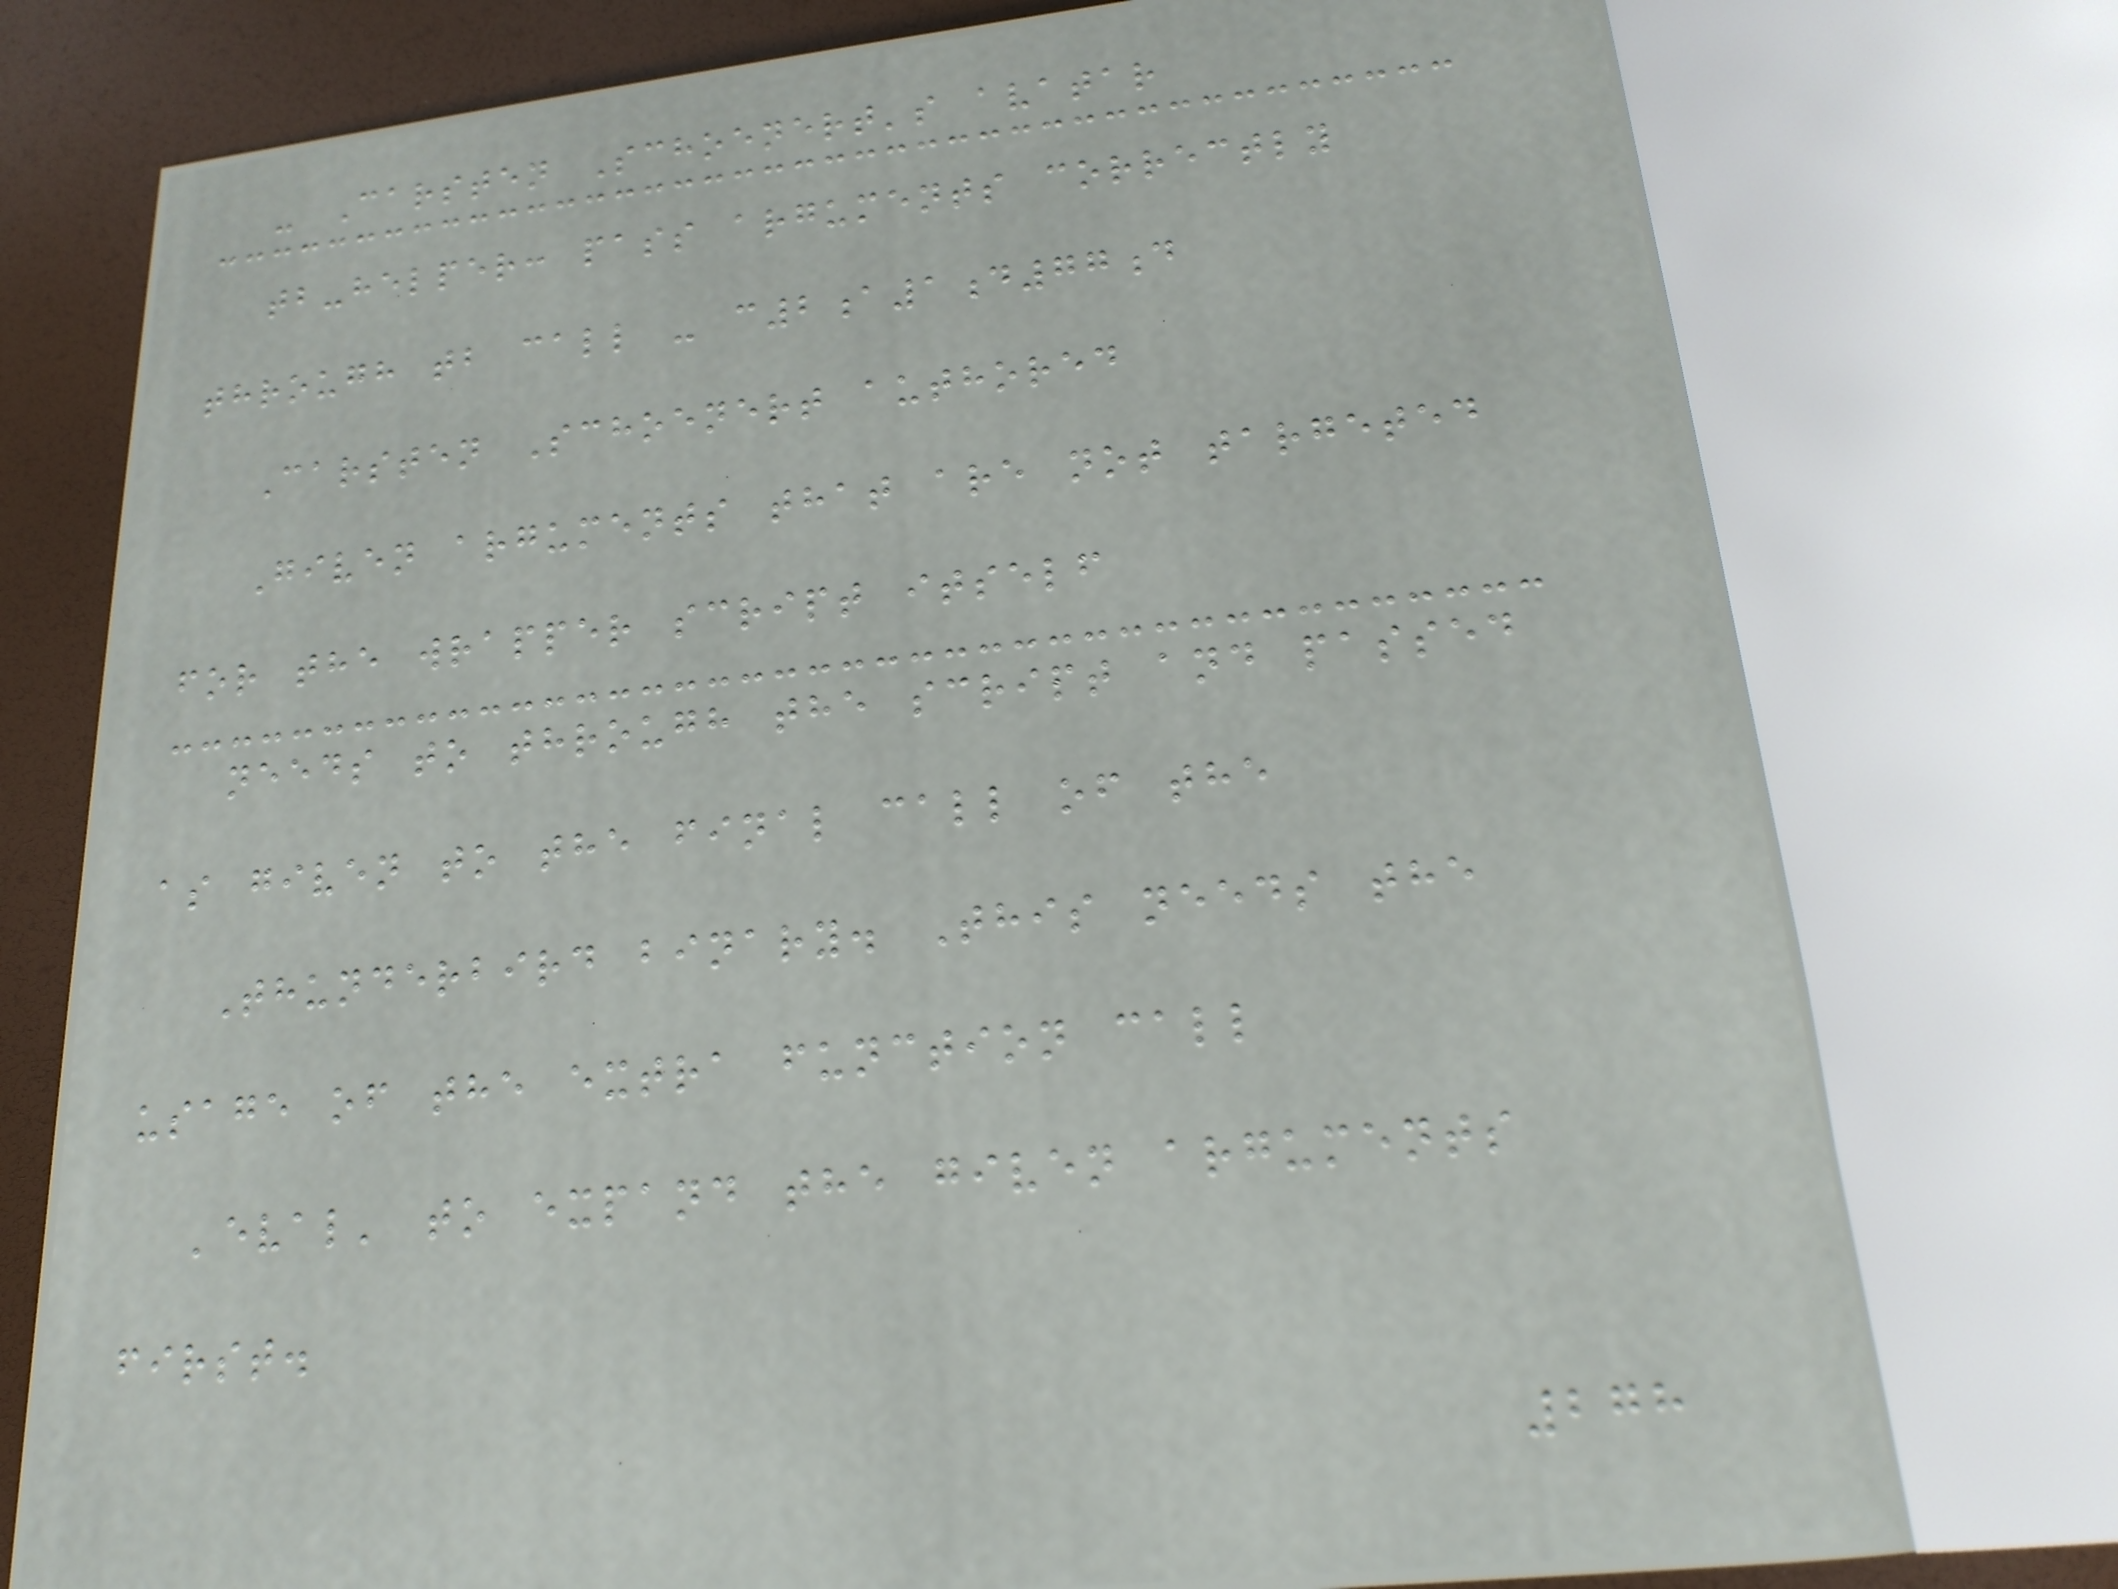- Carsten Schoenert's avatar
tb-helper: pass arguments correctly
through tb call - c2a1d77d
Carsten Schoenert authored
Given arguments that are not targeted
for the wrapper script itself
needs to through the script and passed
as given to the final call of the
Thunderbird binary. This needs the
usage of the extra function call
'eval' to expand the given arguments
first.
278
